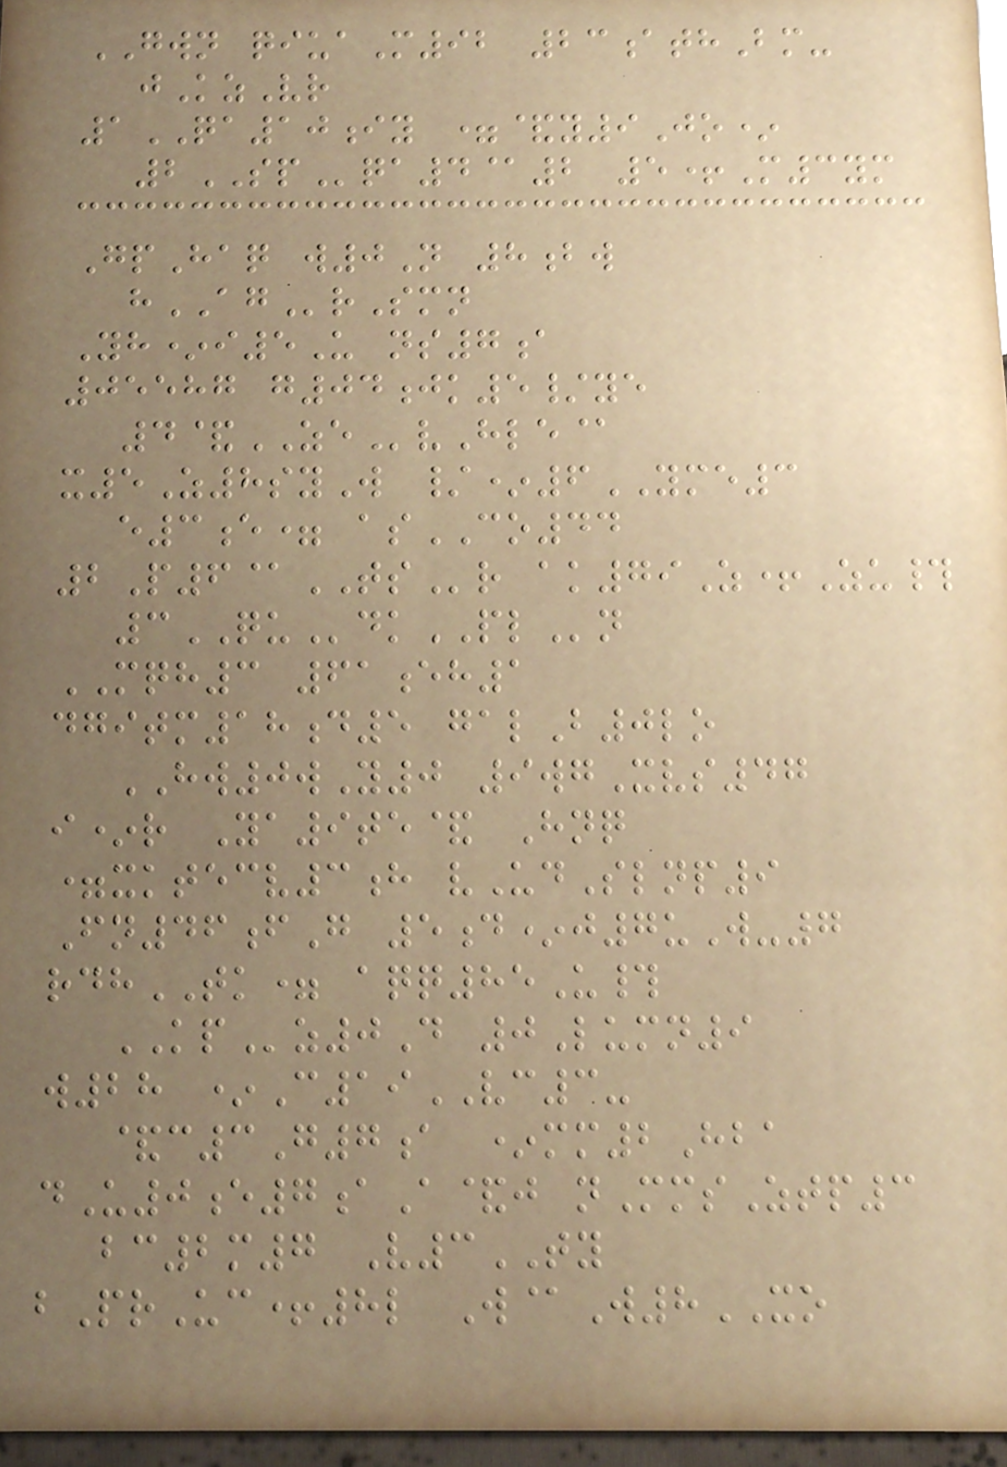GWN qiuaM92 23athBm-
jKzVr
1QA10iy =&y9Jo*
2SPqa4@2 5+M3ym
GpHaq w0N 8bw
hAGrSmn
Yh*i5U ns7a
05587 g04jk5/ye
4&ZEvHle@
x5Z8syW /*6YME3
e3e= asCO44
2P6@TSr ak79Z+Zu#
3QUdkPLn
MQH3 61eh1
dgitm18d5 galB0lo
HW0wY0 9wgXvs47
i*r Ya9te& Hnq
=xktecv3h vUdSlnp9
Fn46fG 5d*j7uW-7
rdhTK= aqq85U#
KPz0D 0Lumn9
w28 *C19VC3-
&c3G7a *mm2Hba
dU0e7aA&j nMmsZtp3
bc2m7 V3TY
bPrUc+8l W@W8XO
